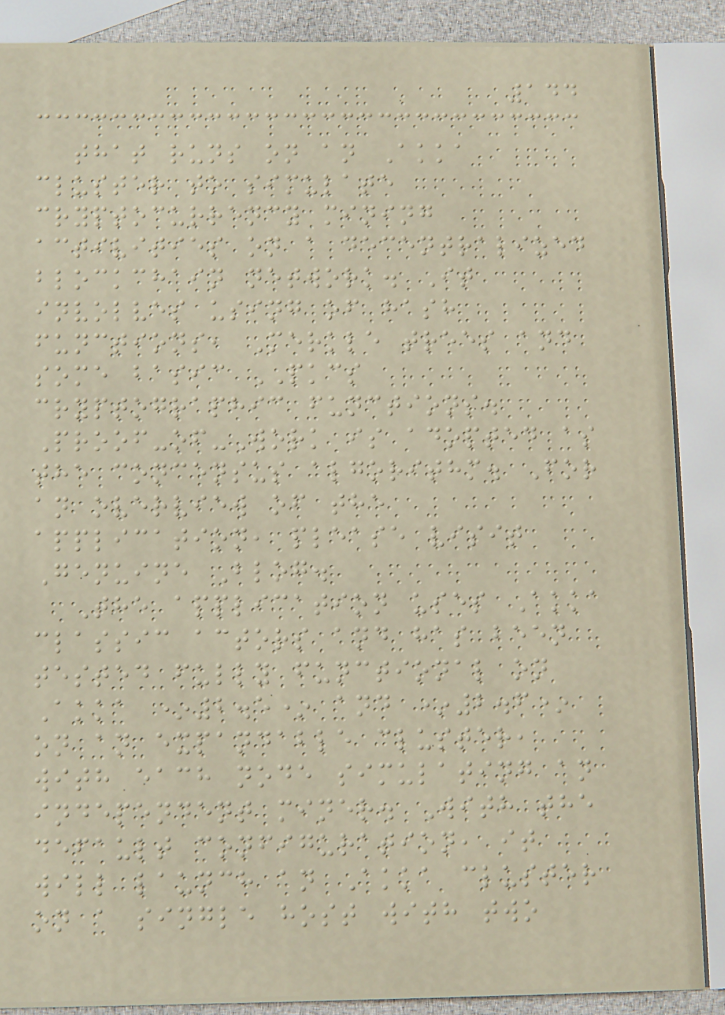144
that runs on an Akka
cluster to simulate
cryptocurrency mining
activities on a decentralized
blockchain network. It
involves using of hash
functions, Merkle trees and
some basic PKCS
cryptographic functions.
Proof-of-Work is adopted as
the concensus algorithm. For
an overview of the
application, please visit
Genuine Blog.
The application uses Akka
classic actors and has been
tested fully functional on
Akka *2.5* and *2.6*
on an expandable cluster,
with each node simulating an
independent miner. With the
default configuration, it
will launch an Akka cluster
on a single host with two
